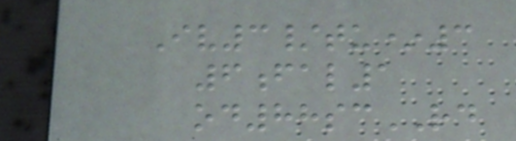Iv3/tu*3
6fal1
od88scRD
